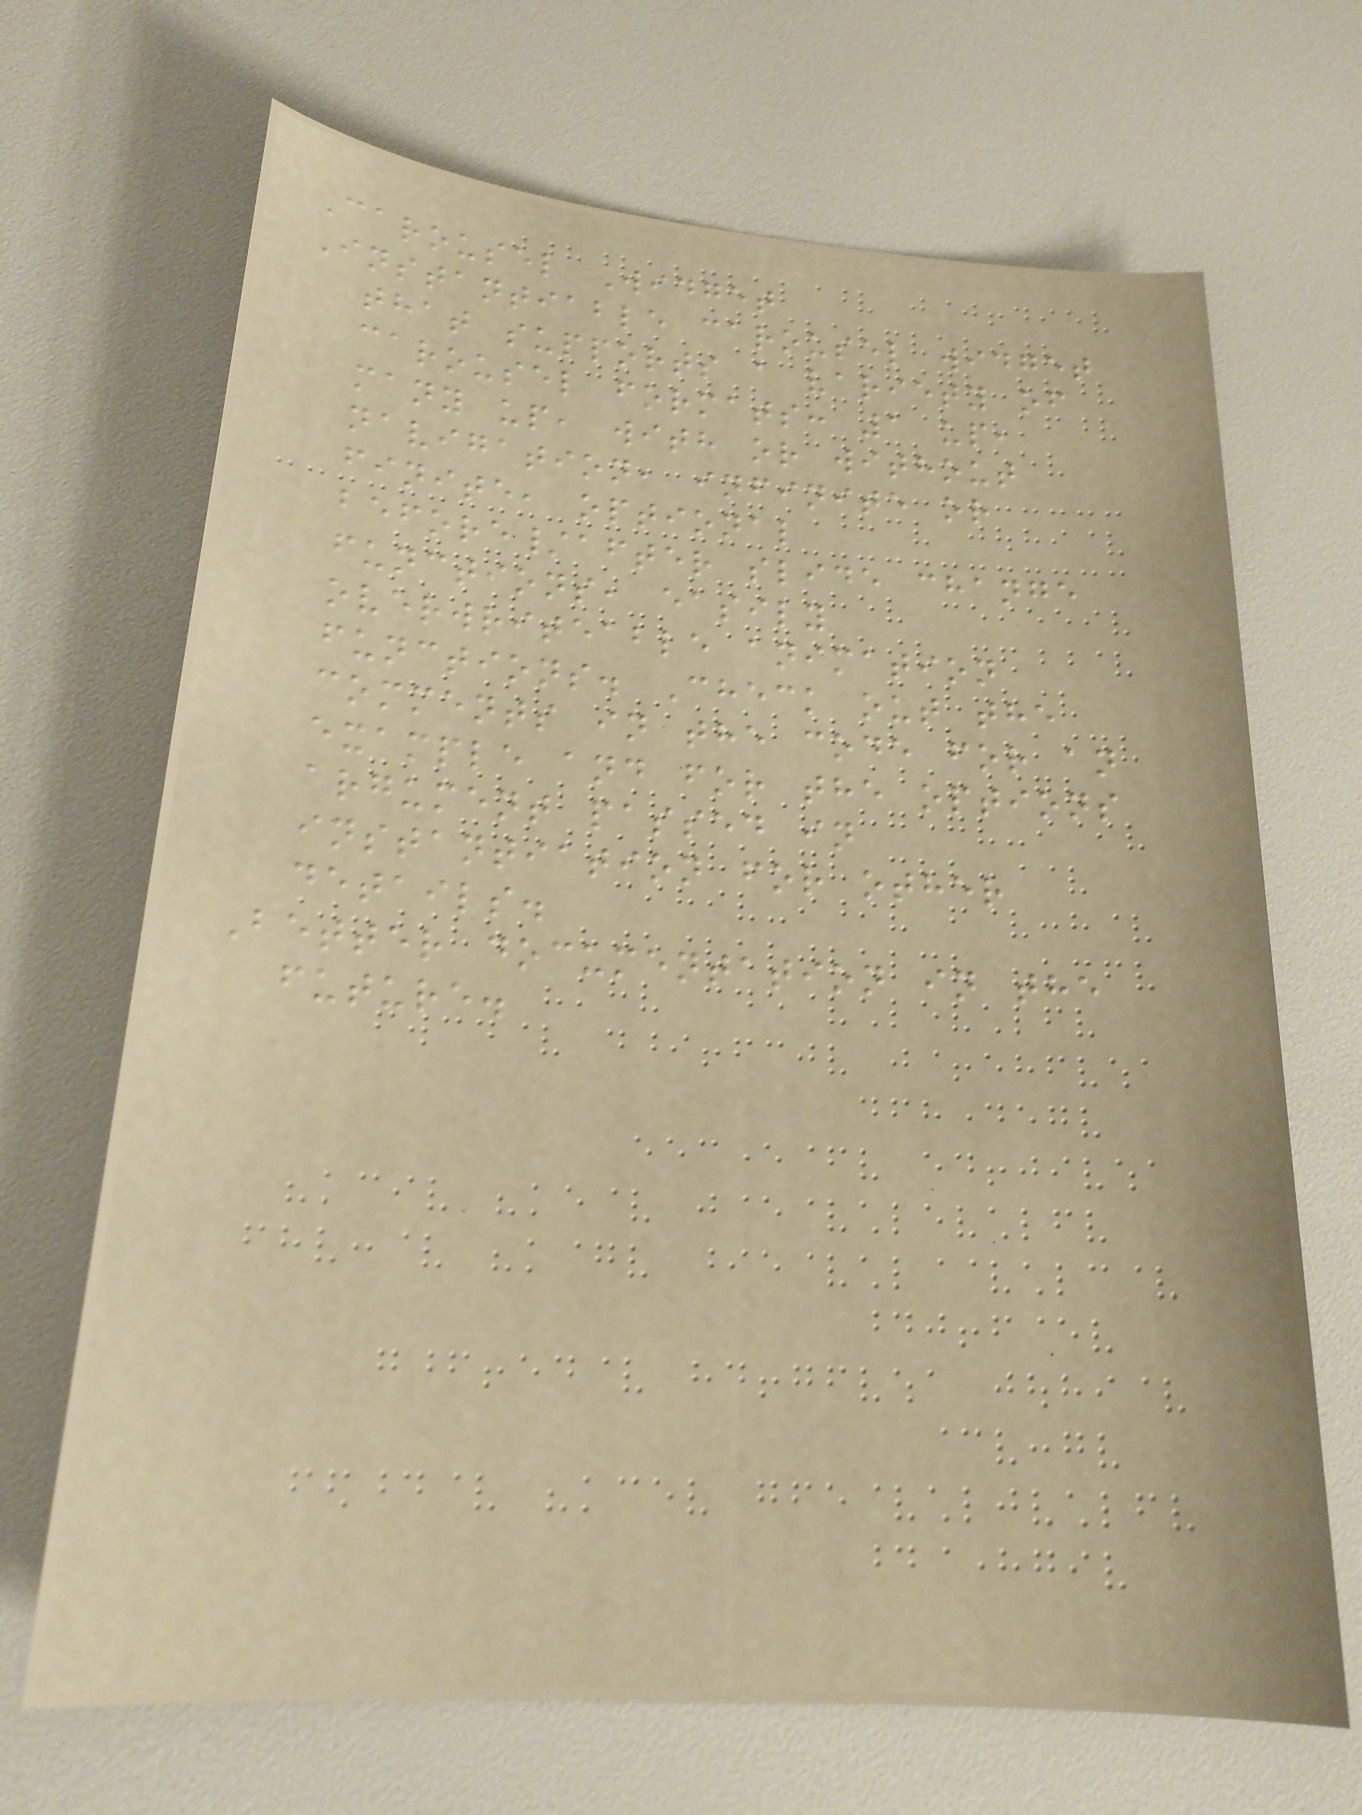Carousel Widget
Instantiable carousel widget
that supports a variety of
carousel formats: 1 up,
many up, with or without
navigation, infinite or
finite, optional
before/after slide change
functions, easily
overwriteable animation
functions. Check out the
comments in the code for an
example and for the options
argument passed in
instantiation for other
details.
Better documentation in the
future.
